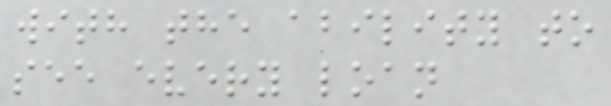with the ability to
see every loan
